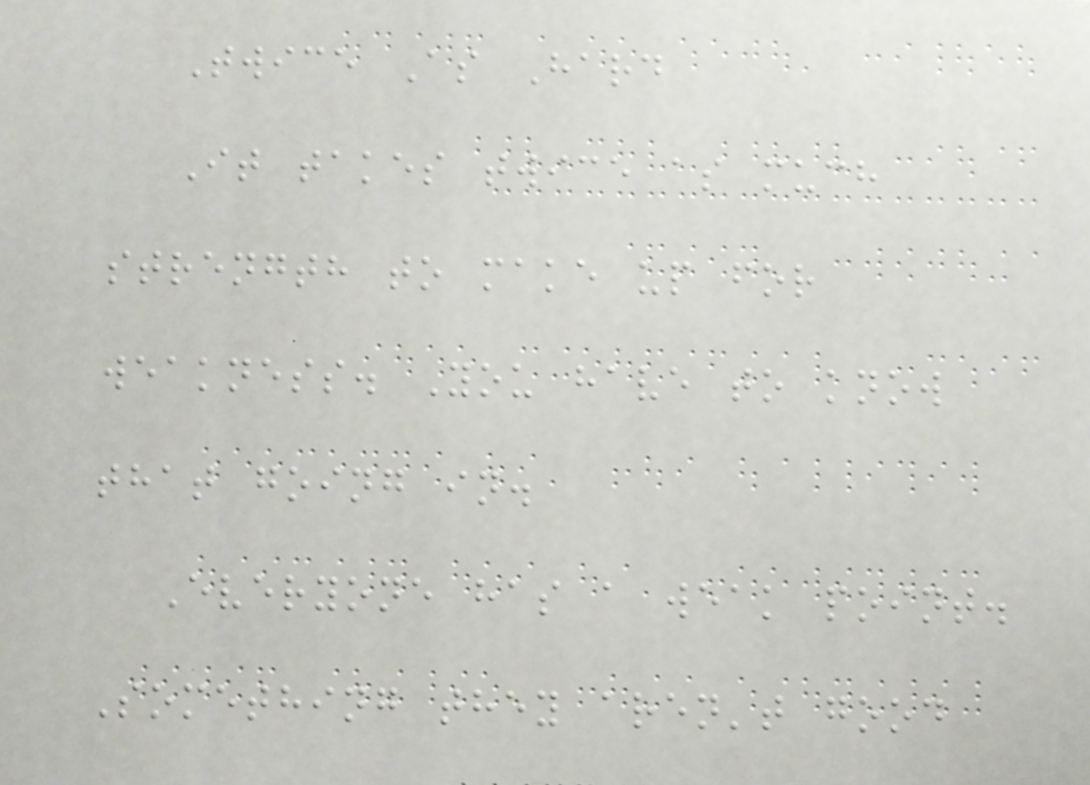Twice As Hard
It takes twice as much
strength to make up for
weakness. You have to know
that going in.
Everyone has a weak point.
Something they aren't good
